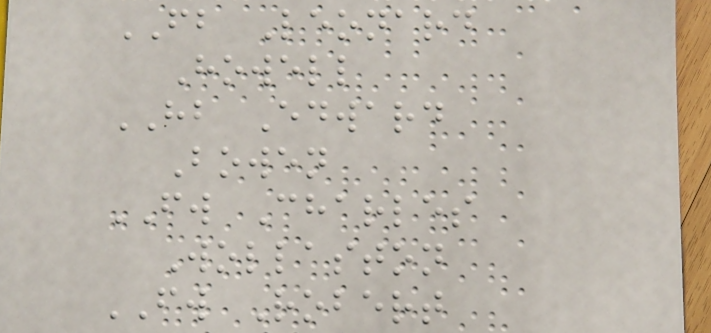FB Leonard
Howell
HB Edward
Bowen
FW Charles
Wollaston
FW Robert
